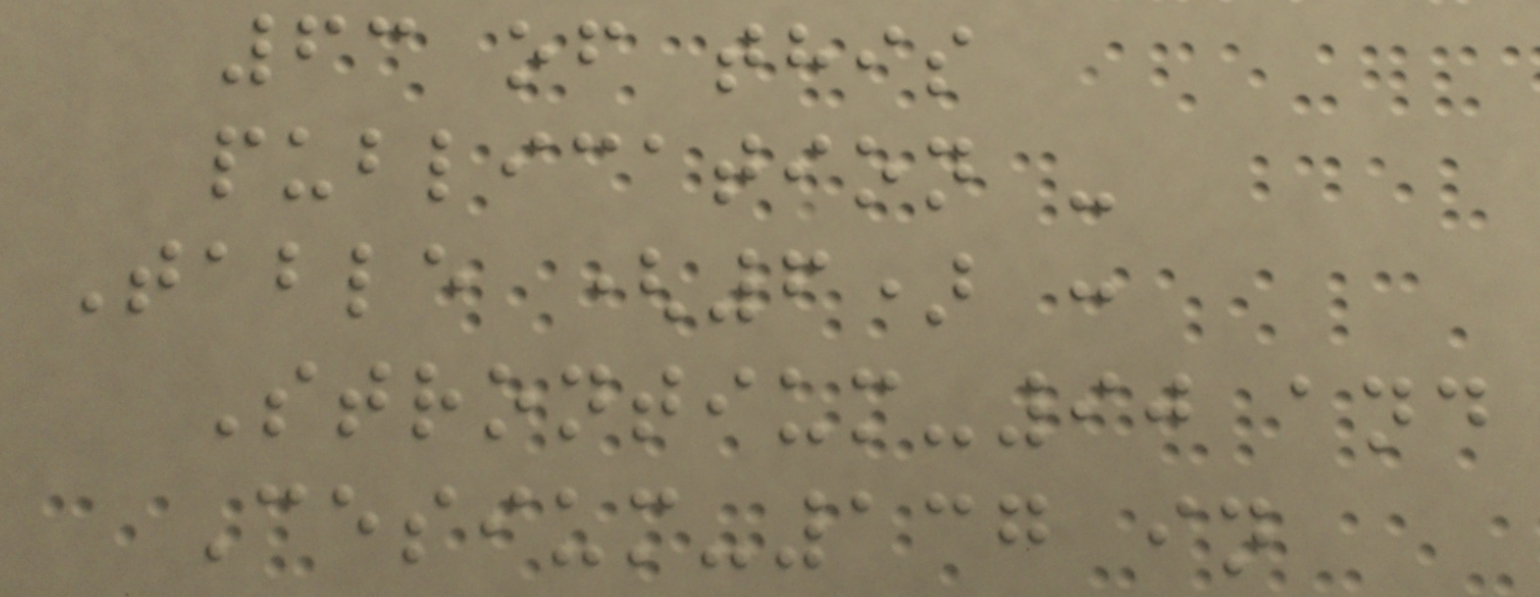63 of this
publication -
Table (6) :
Strontium-90 and
Cesium-137 in
